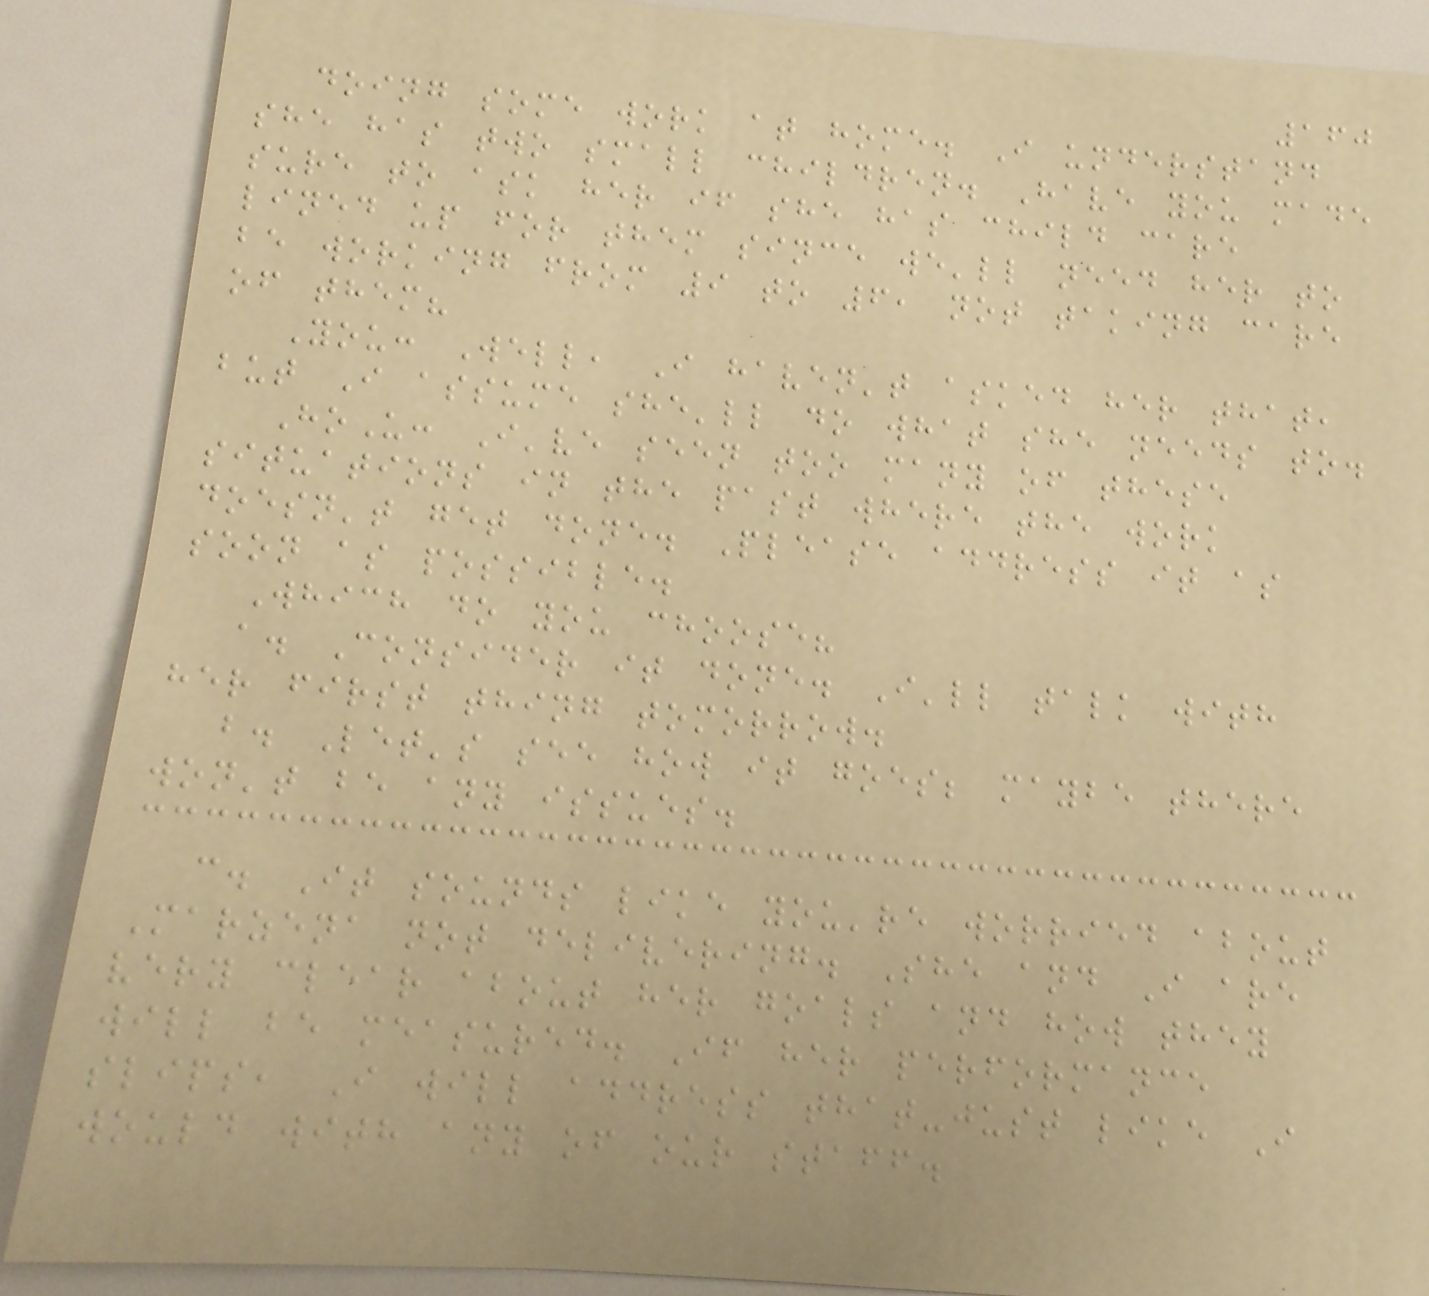160
doing some work at home. I understand
she has two small children. Have you made
sure to ask her if she has child care
lined up for them since we'll need her to
be working from 9 to 6, not taking care
of them?
You: Well, I haven't asked her that,
but I assume she'll do what she needs to.
HoU: I've seen too many of these
situations in the past where the work
doesn't get done. Please address it as
soon as possible.
Which do you choose?
a. Consider it done. I'll talk with
her first thing tomorrow.
b. Let's see how it goes; maybe there
won't be any issues.
c. It sounds like you're worried about
Marzena not delivering. She and I are
very clear about her goals and how they
will be measured. If her performance
slips, I will address that-just like I
would with any of our staff.
